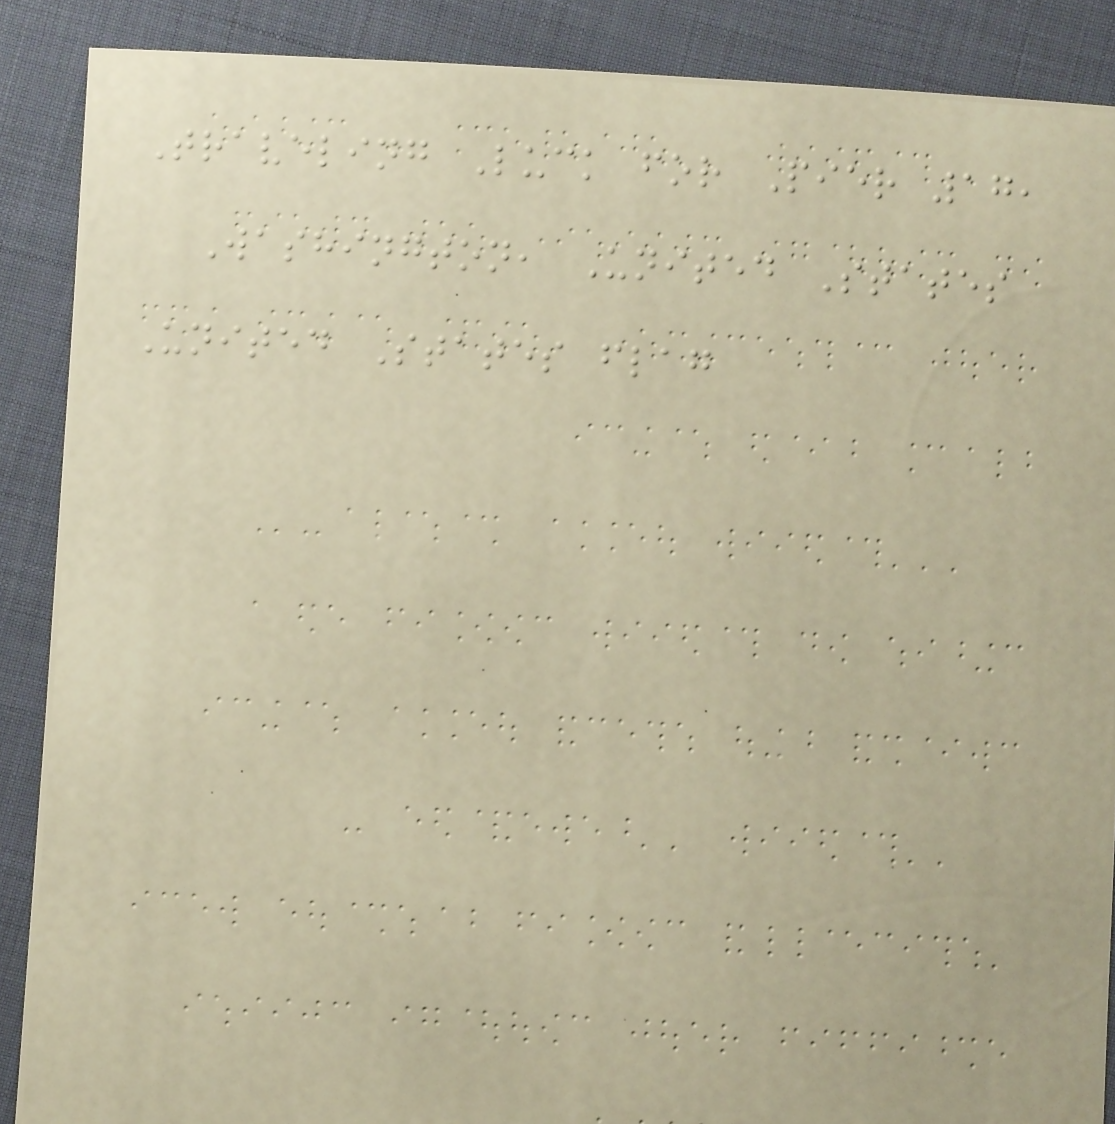Traveling Luck for Pier 17,
Washington, United States
United States flag
